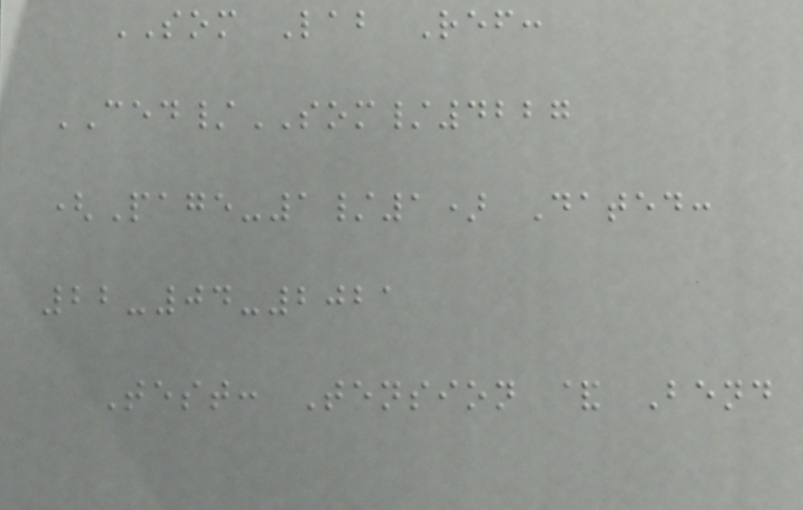SOM Lab Ref:
CED/SOM/4227
(Page-1/1) Dated:
22-04-2021
Test: Tension & Bend
